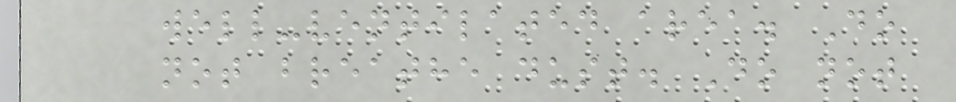well-ventilated area. Do
not breathe dust. Do not
